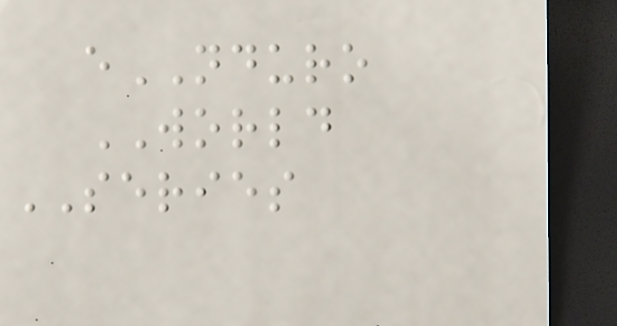eNDURO
WORLD
SERIES
